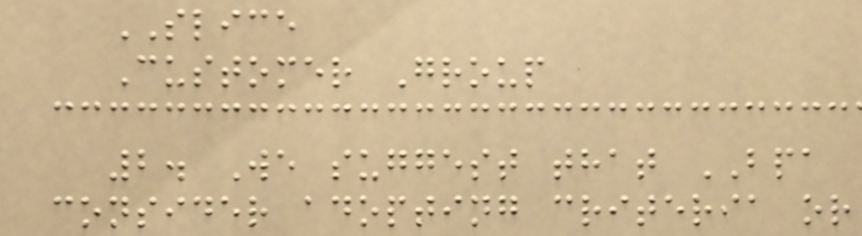SLICE
Customer Group
2. We suggest that BPA
consider adopting criteria or
